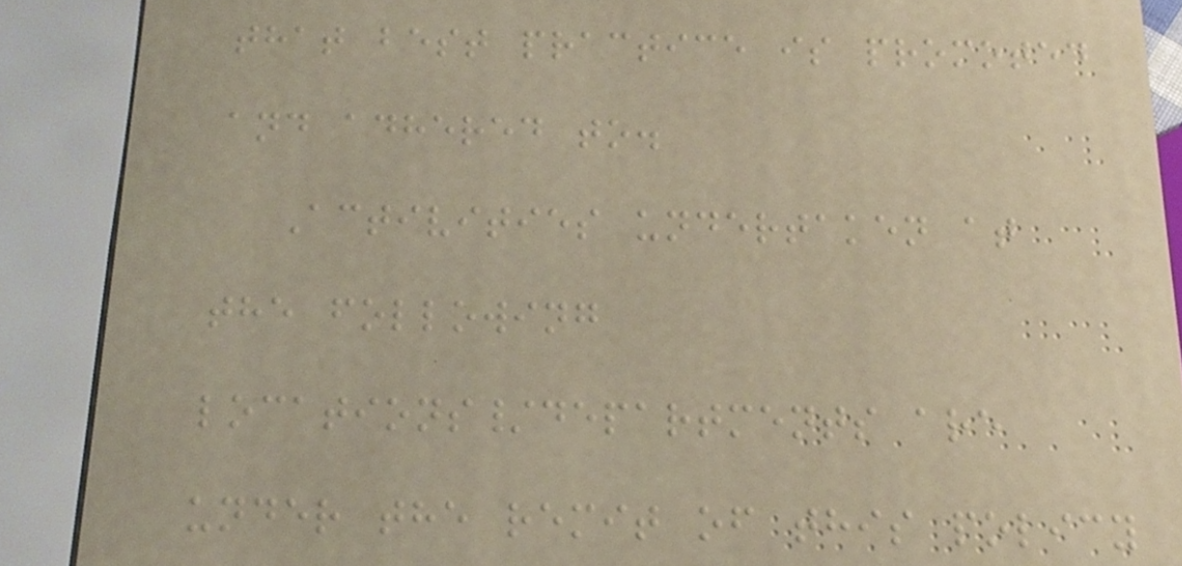that best practice is promoted
and adhered to.
Activities undertaken at
the following
locations/departments are
under the remit of this policy
